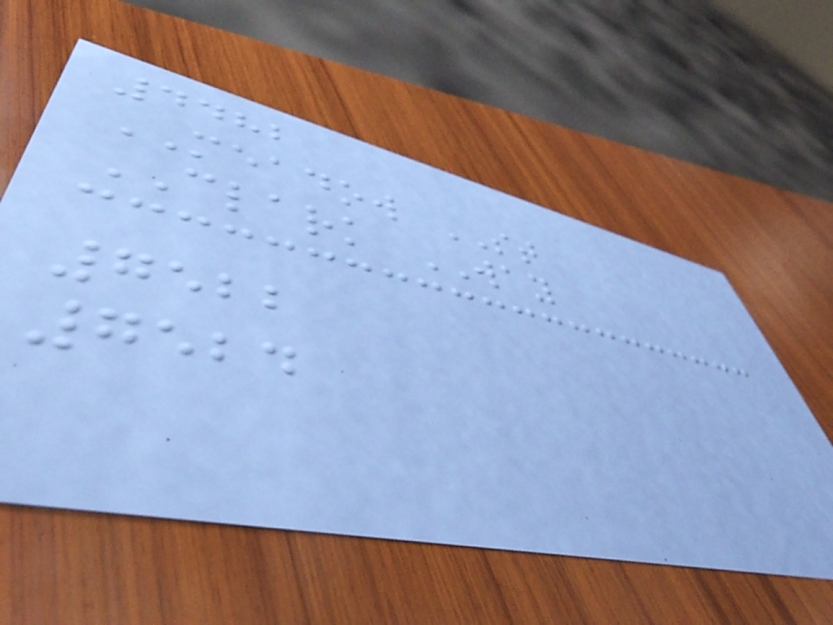4482
MEADOW ST
CLARK WAY
7522
7524
